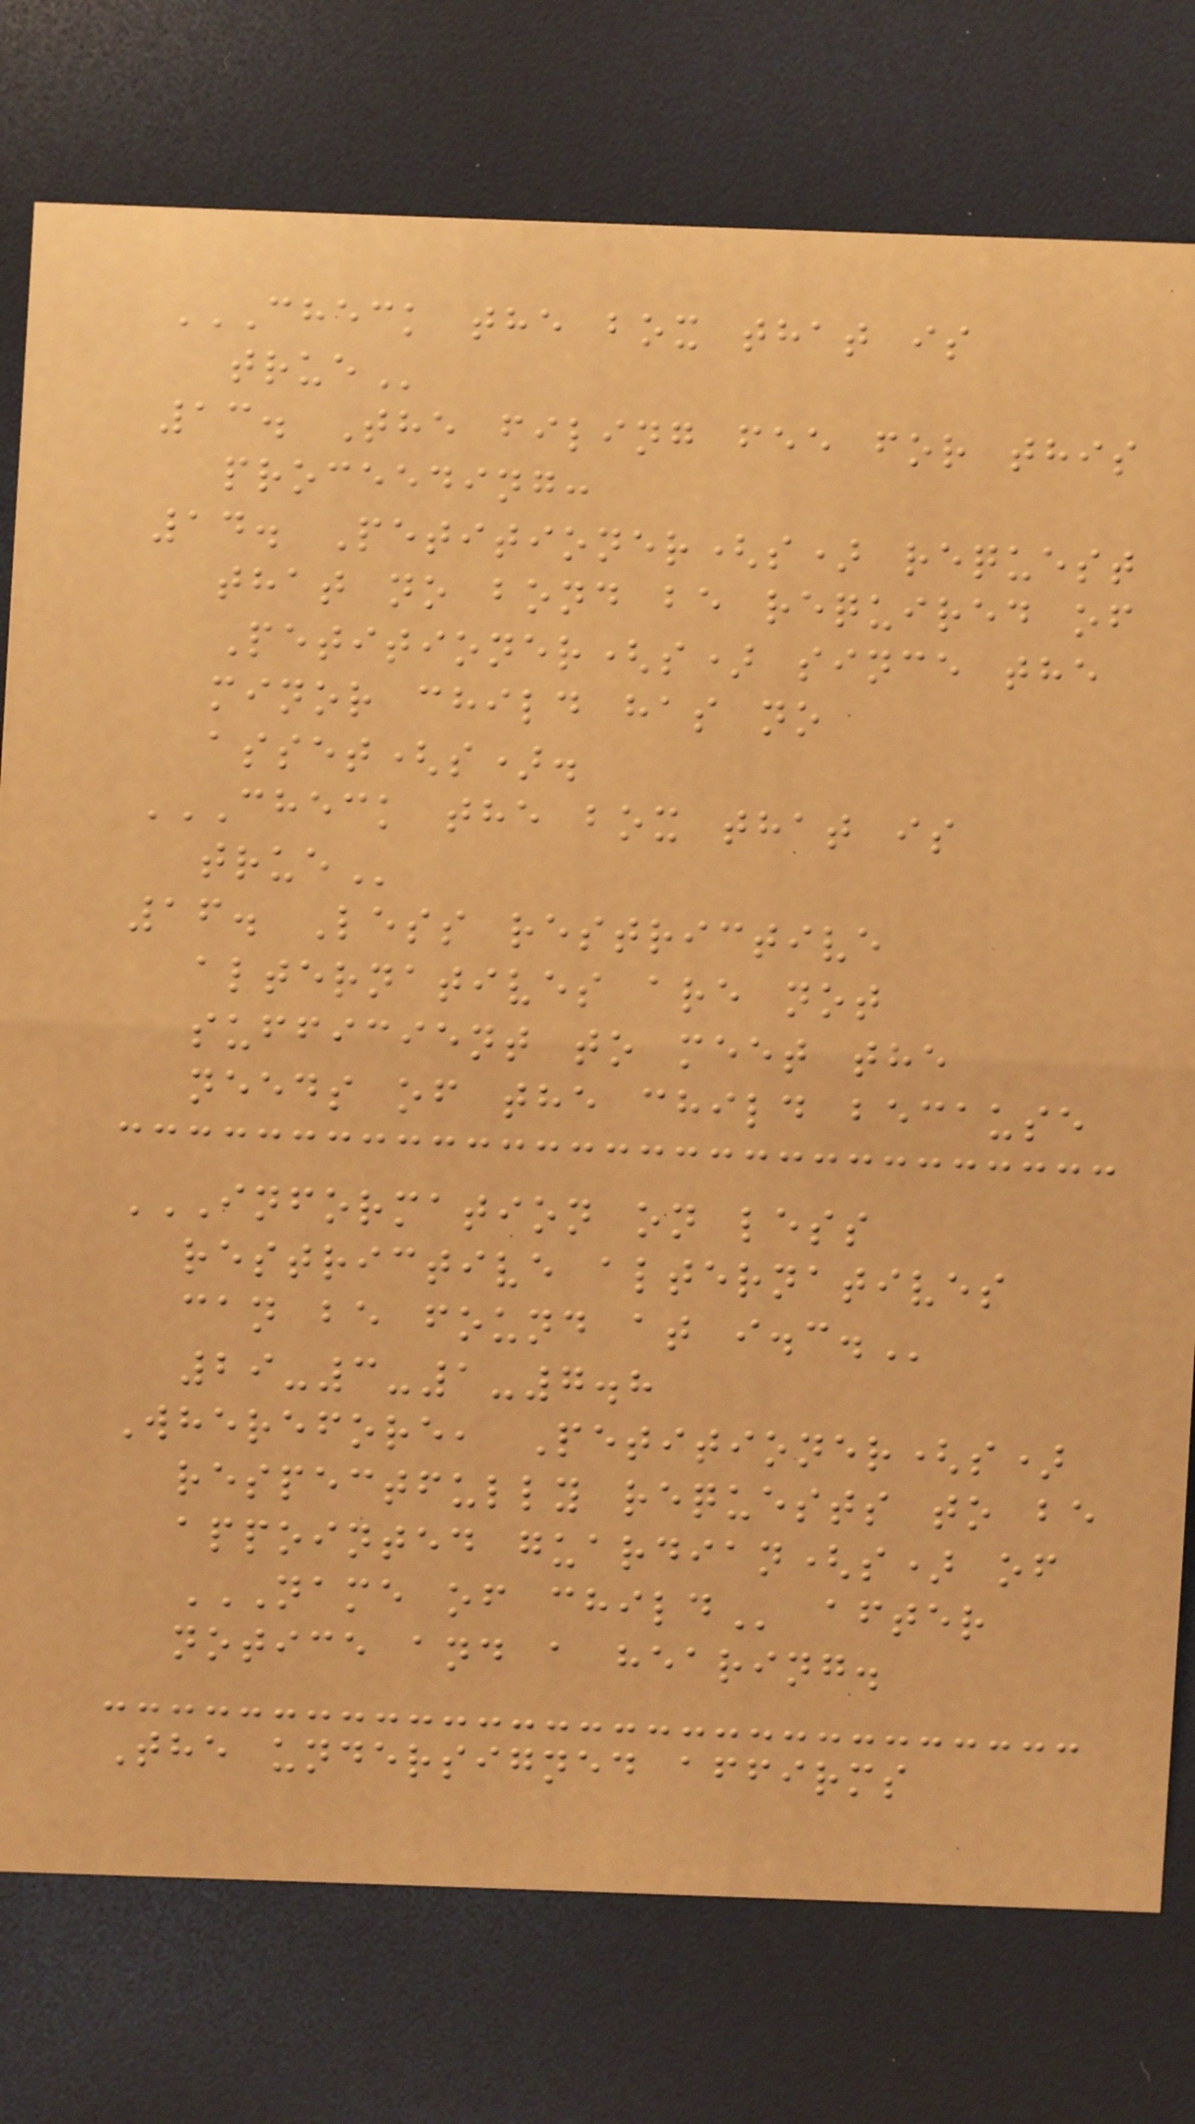CHECK THE BOX THAT IS
TRUE
13. The filing fee for this
proceeding:
14. Petitioner(s) request
that no bond be required of
Petitioner(s) since the
minor child has no
asset(s).
CHECK THE BOX THAT IS
TRUE
16. Less restrictive
alternatives are not
sufficient to meet the
needs of the child because
INFORMATION ON LESS
RESTRICTIVE ALTERNATIVES
CAN BE FOUND AT I.C.
29-3-1-7.8
Wherefore, Petitioner(s)
respectfully requests to be
appointed guardian(s) of
NAME OF CHILD after
notice and a hearing.
The undersigned affirms
